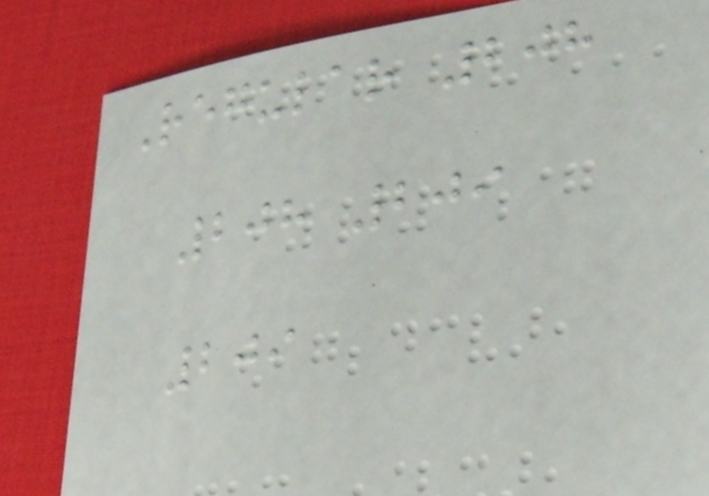Regular 208
208 209
209
